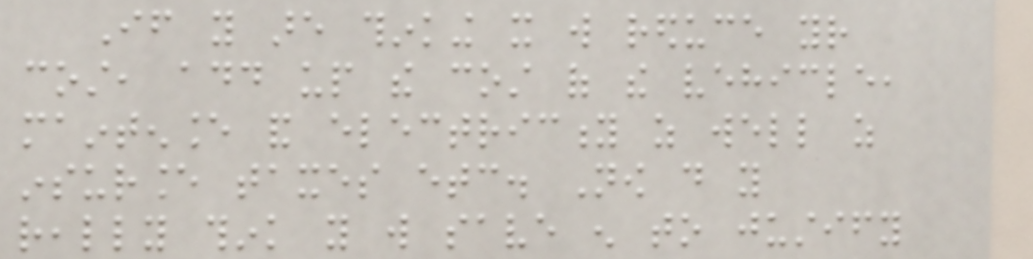If you are thinking it will reduce your
cost, add up the cost of the vehicle,
maintenance and electricity as well as
insurance taxes etc. Now do you
really think you will save enough to justify
